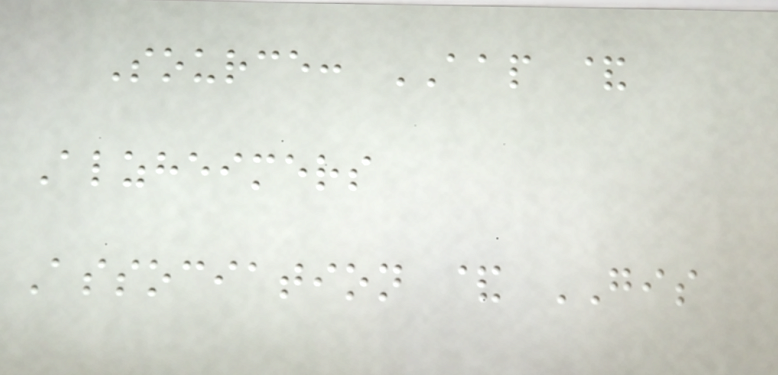Source: AAP &
Alzheimers
Association & GIS
